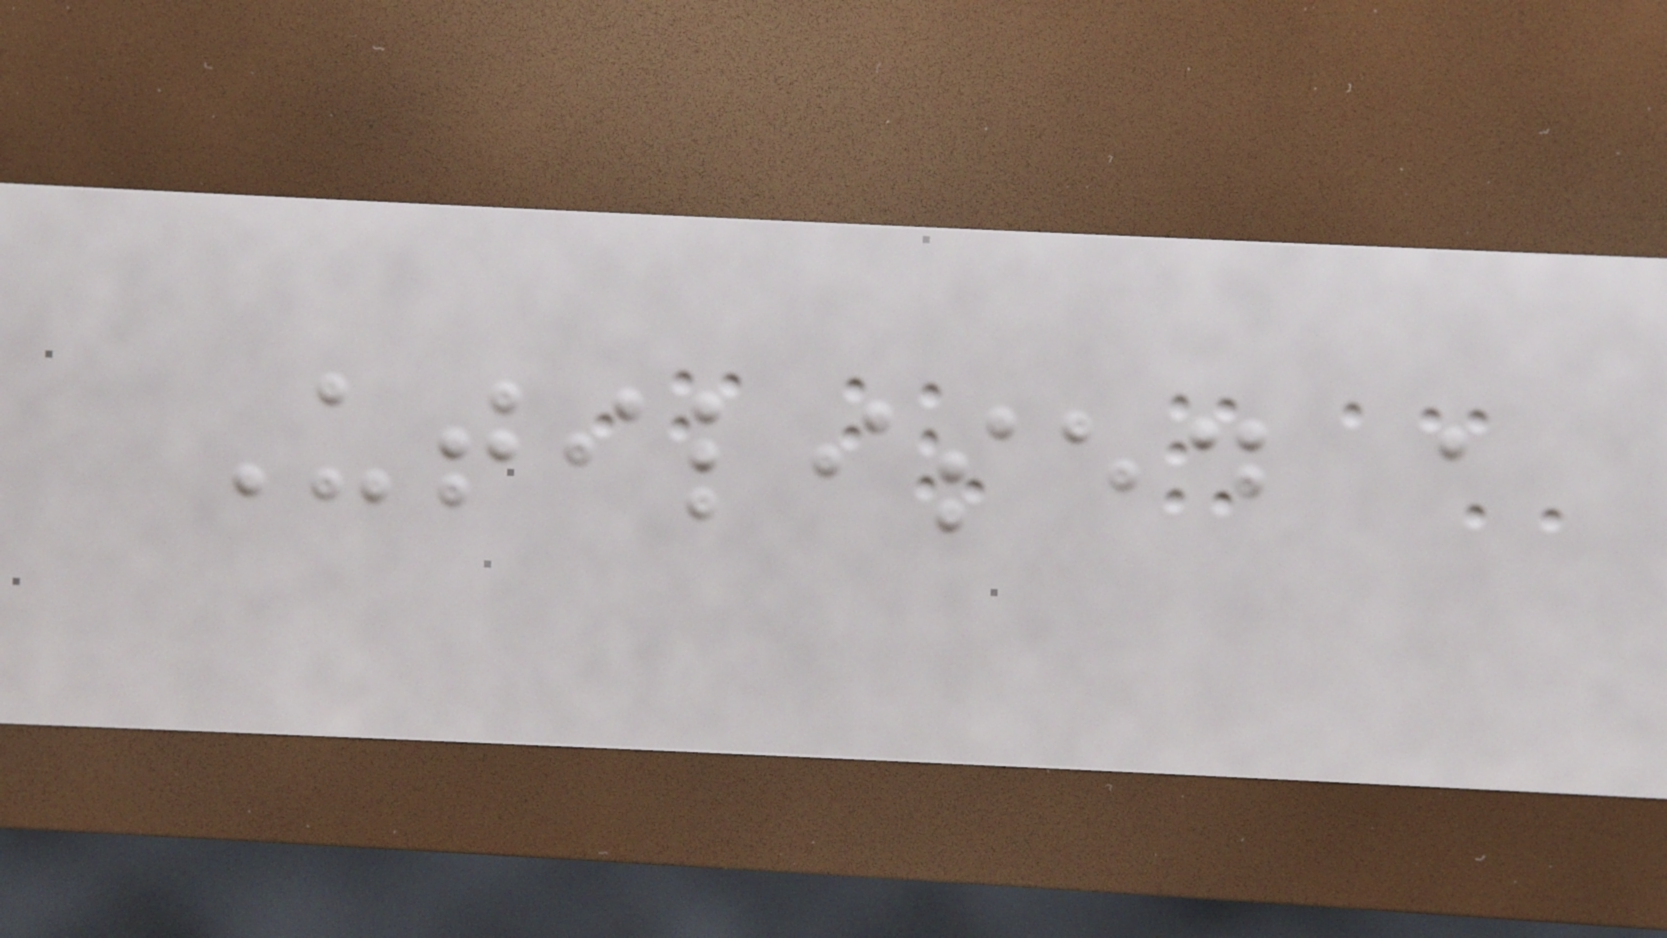Utilised a
